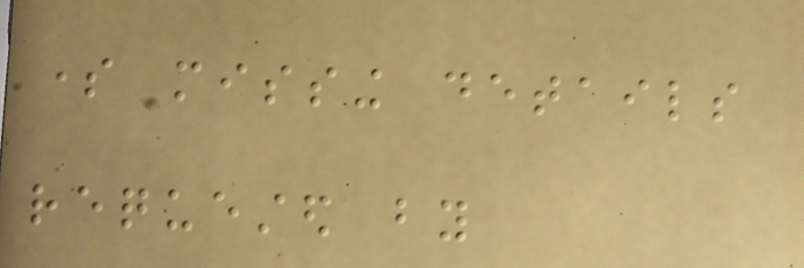some missing details
requested by
